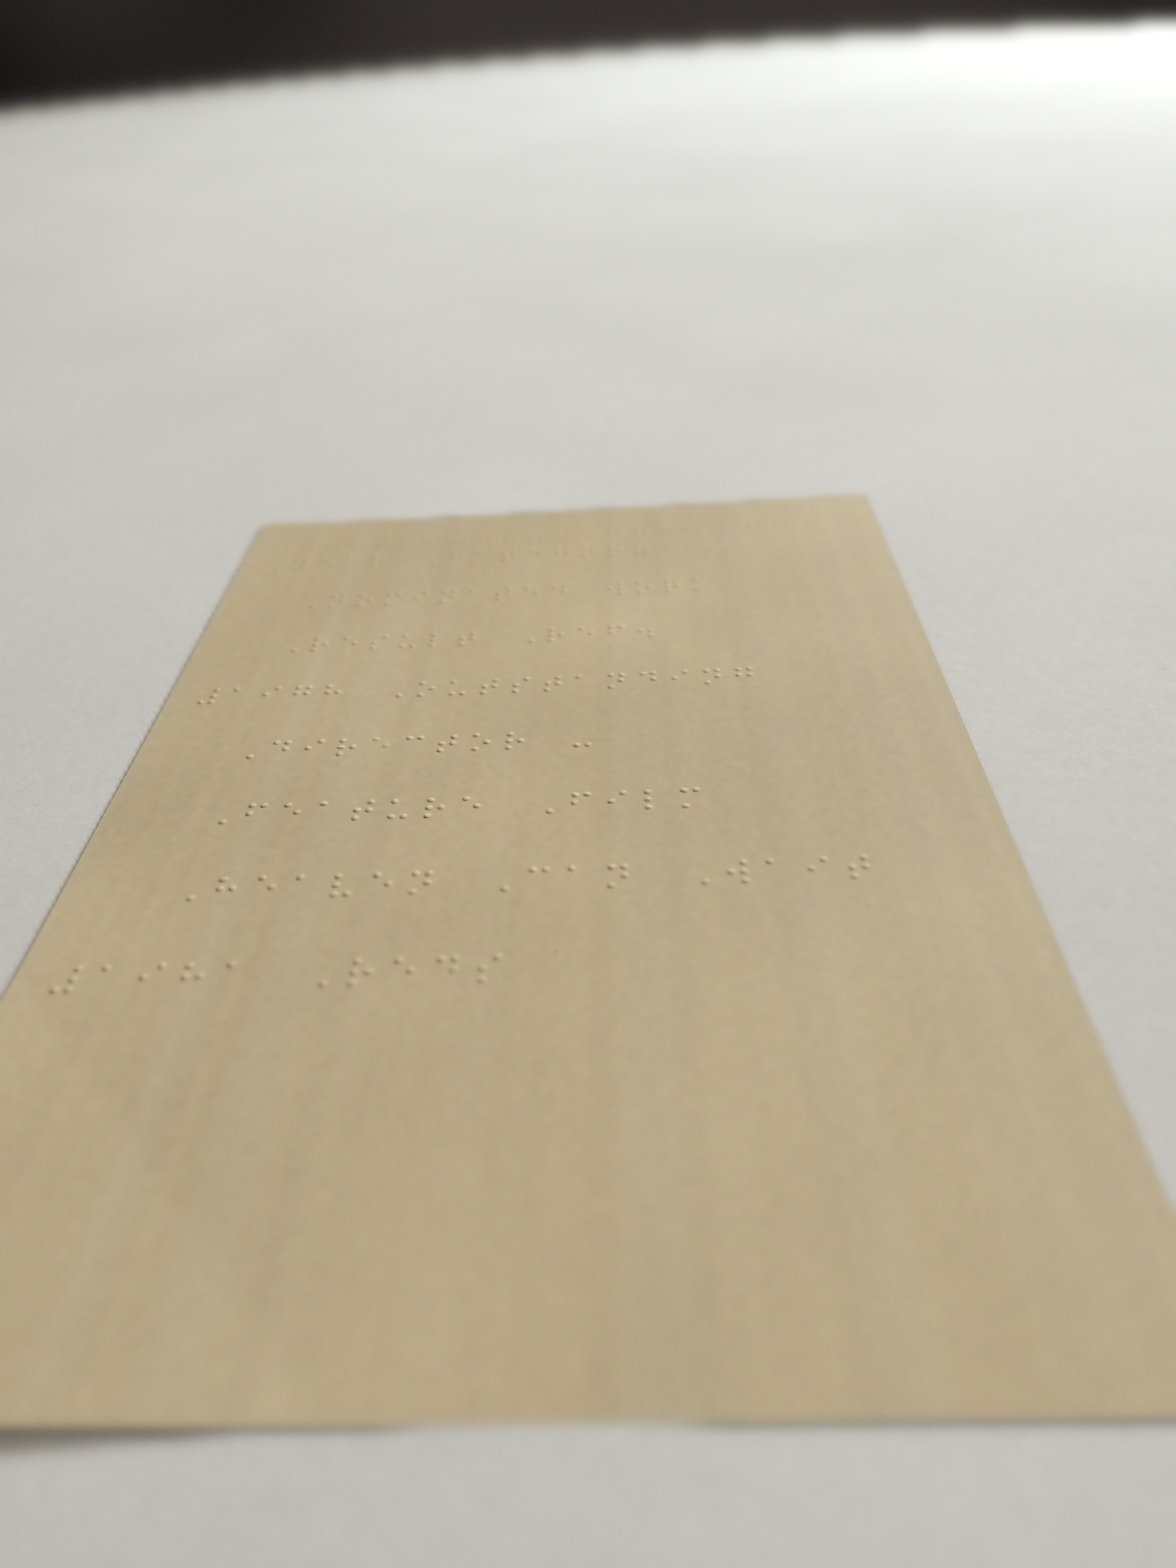Year Category
Nominated work
Result Ref.
1978 Outstanding
Director -
Feature Film
Heaven Can Wait
1981 Reds
